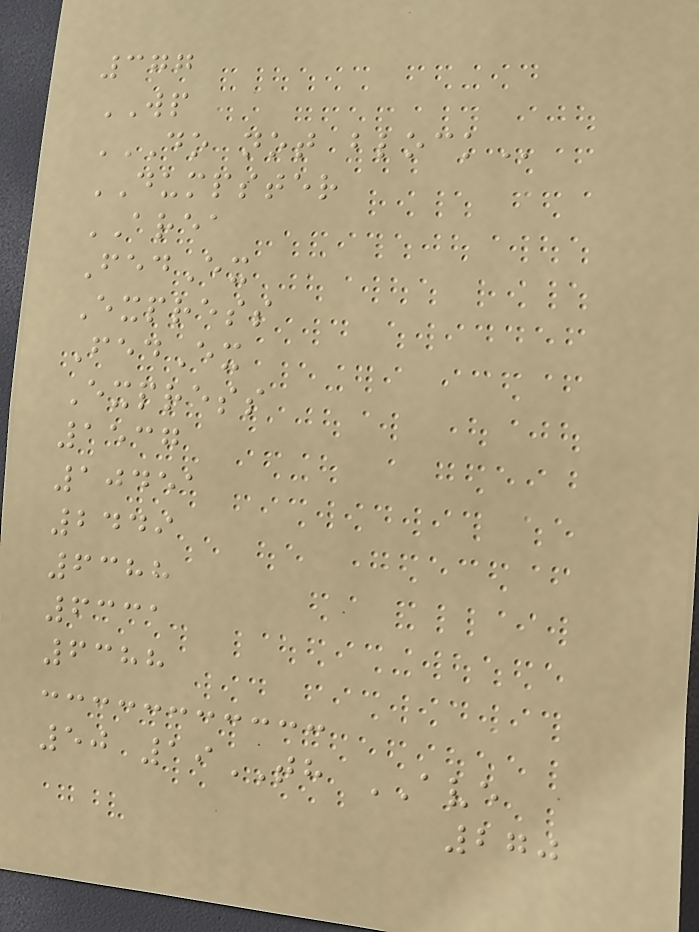377
WP
DO NOT BLOCK
DUMPSTER
AREA
FedEx
Express
FedEx
Express
1537
10451
2449
6388
6331
6388
50 19TH AVE
270
